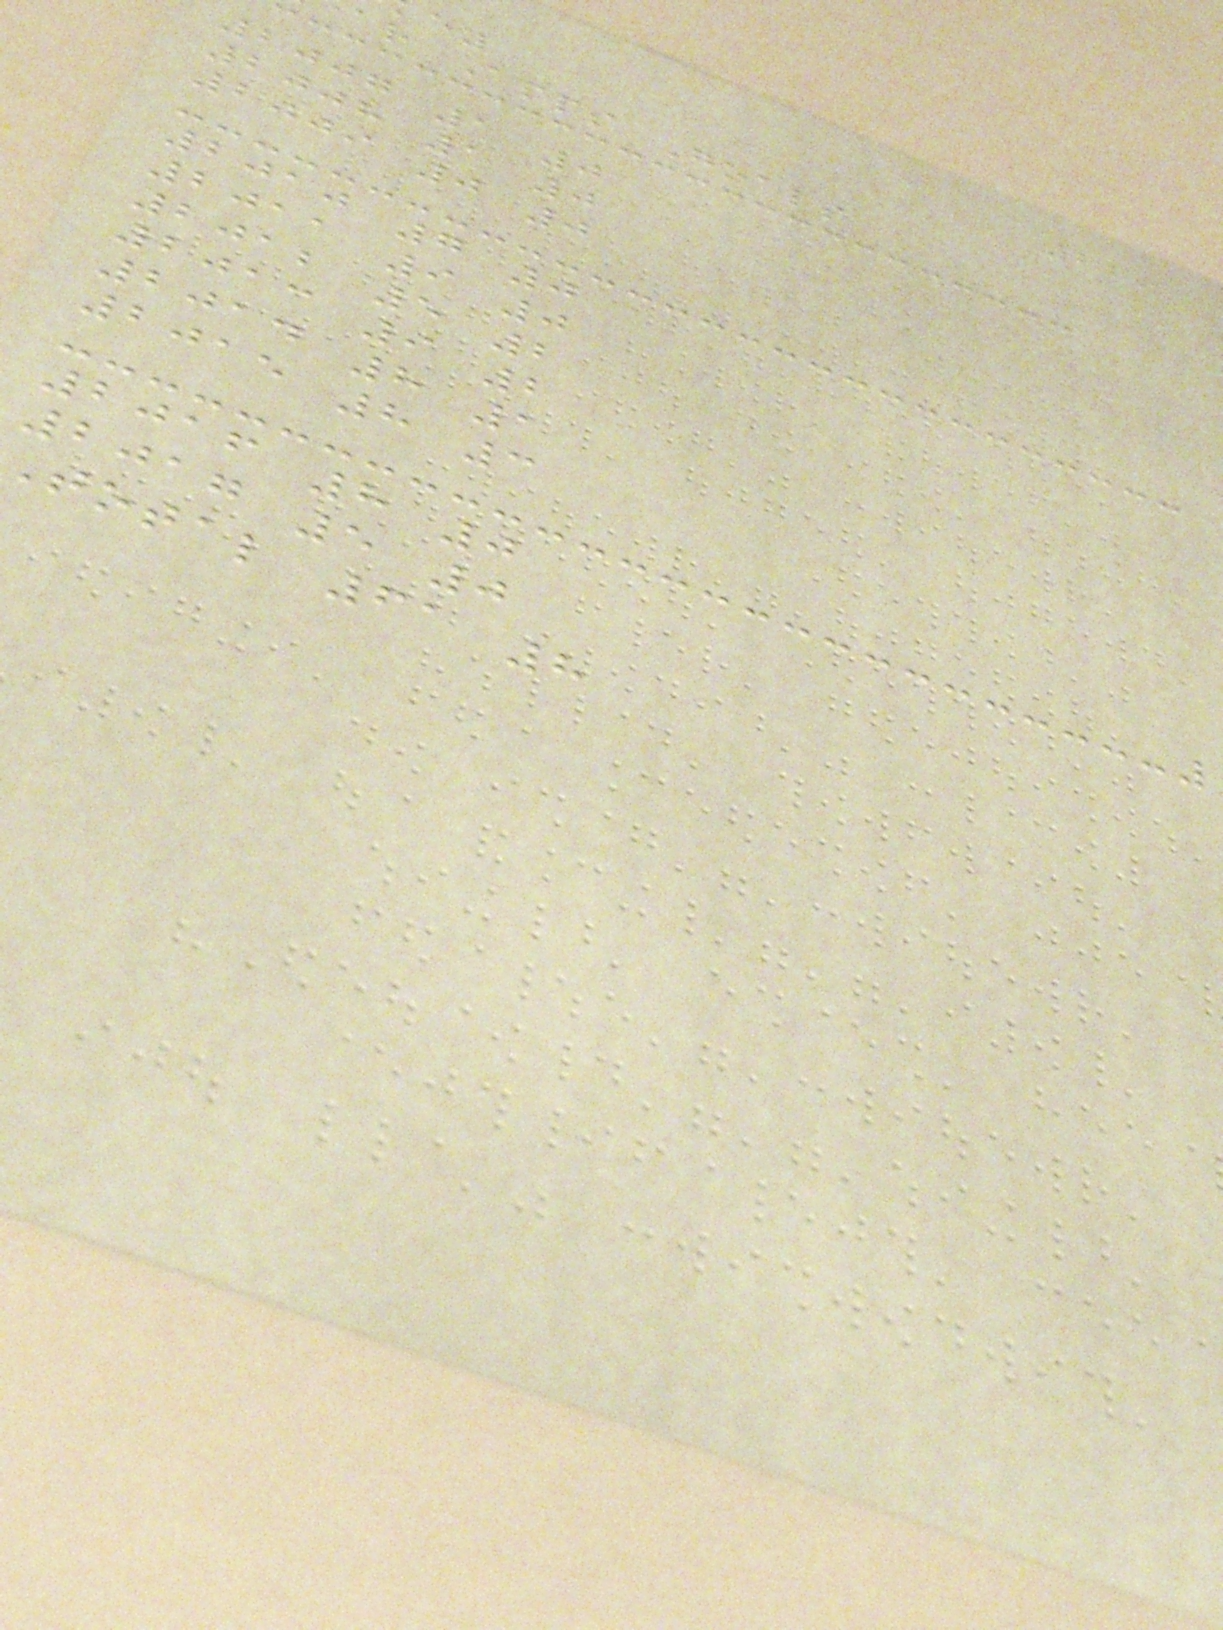229
ar Apps Goals
2007 1 0
2008 1 0
2009 0 0
2010 7 0
2011 9 0
2012 5 2
2013 9 2
2014 8 1
2015 8 3
2016 8 0
2017 5 0
total 61 8
